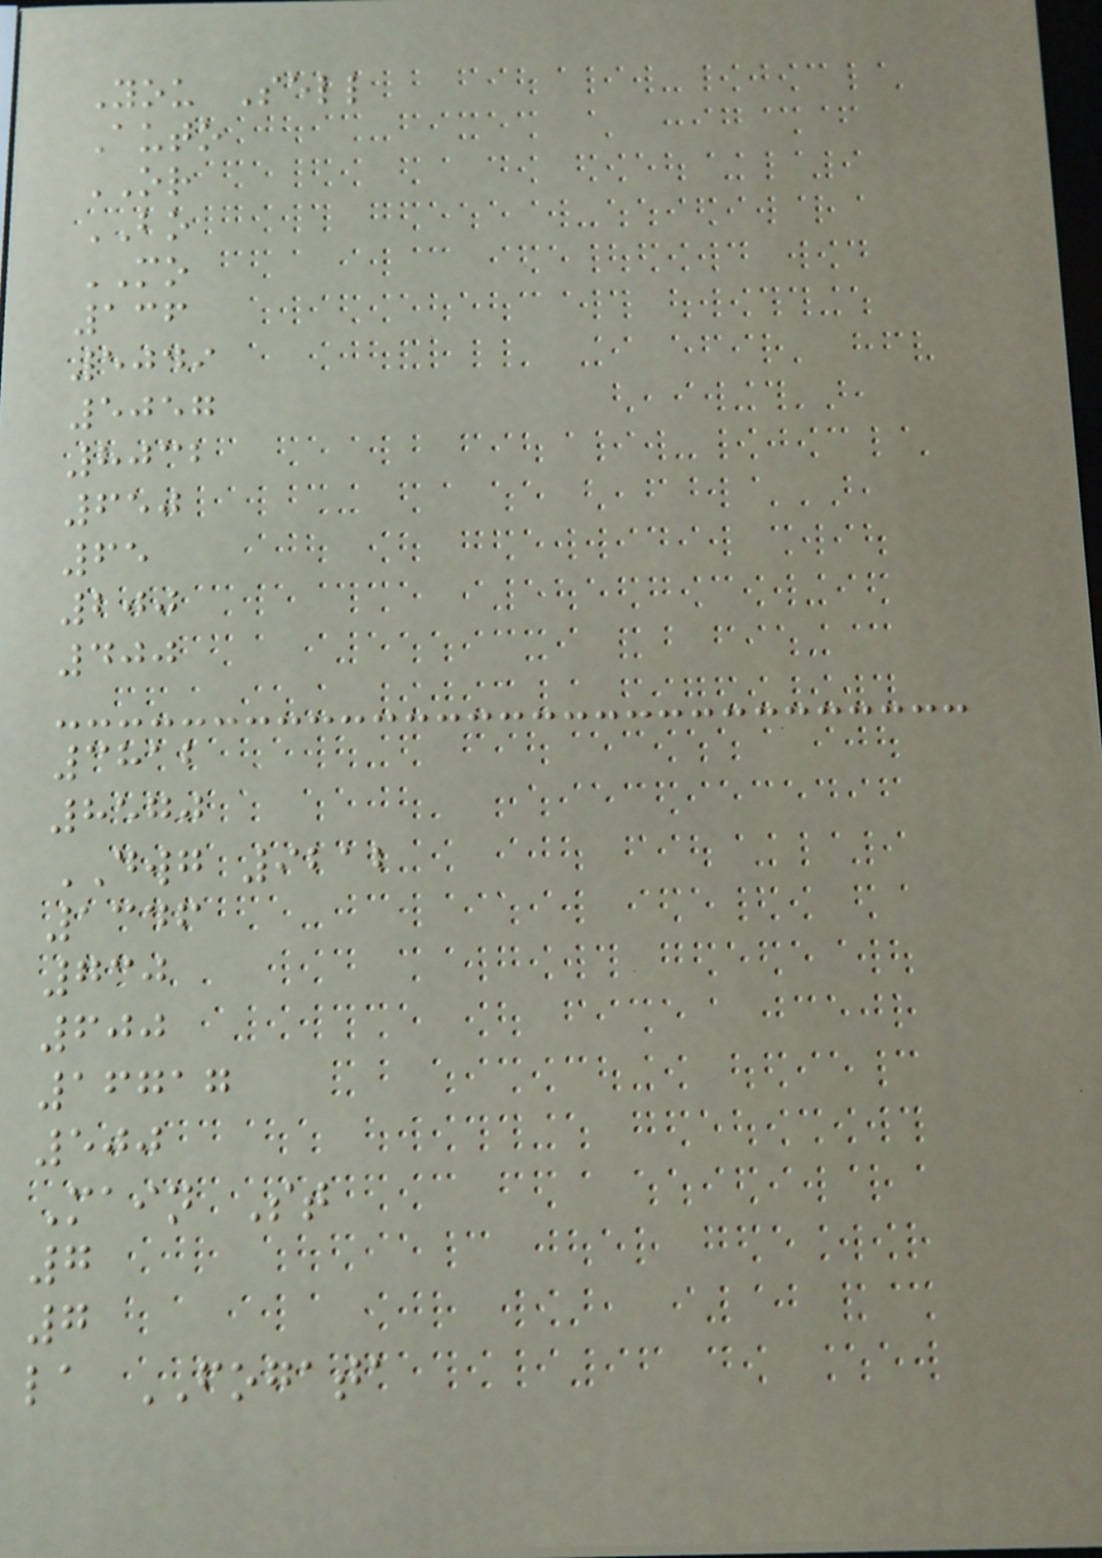You Sell
Auto
OR
BO
MO
136
5049
5057
8032
650
65
200
400
3812
8570
DWG 9212
1346
730
600
16717
500
Main St
7
7
la FOGATA
